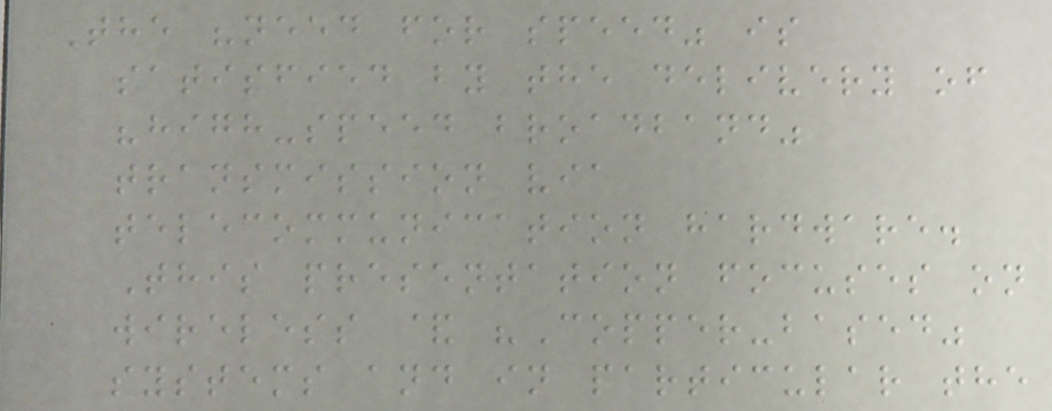The "need for speed" is
satisfied by the delivery of
"high-speed broadband"
transmission via
telecommunication hardware.
This presentation focuses on
wireless & "Copper-based"
systems and in particular the
